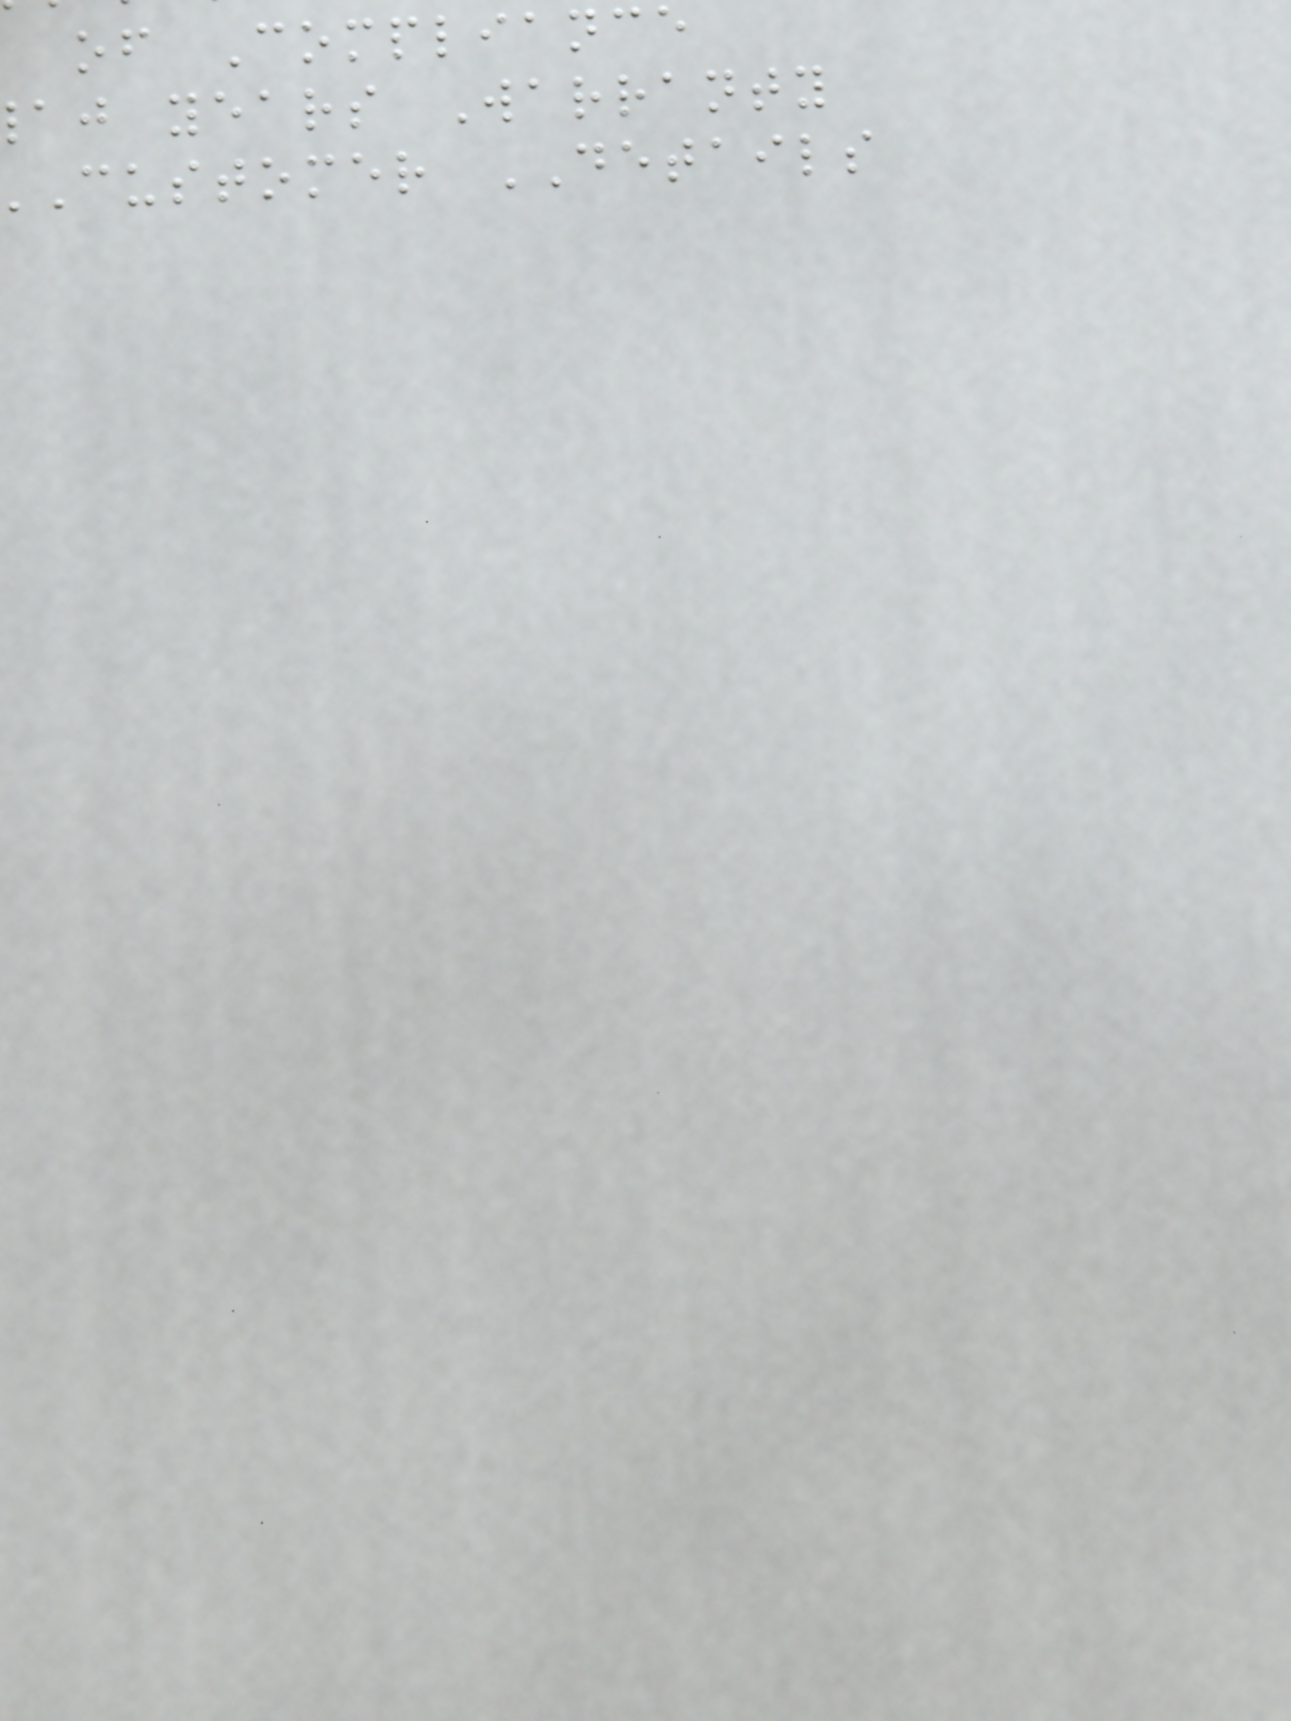of Compliance
aj years Warranty
customer DETAILS
